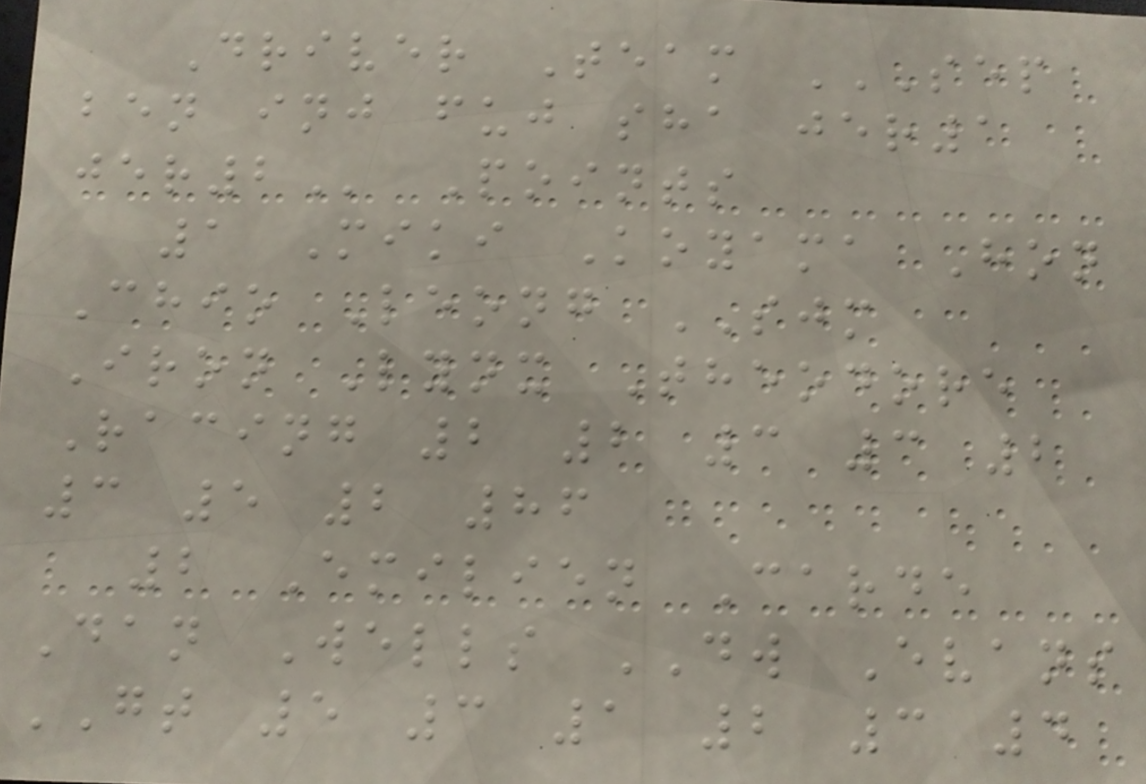Driver Team SEP
BEN INJ FUJ SHA JER1
JER2 Points
1 Miki Koyama Hon
Chio Leong SJM
Iron Lynx Theodore
Racing 2 2 3 3 2
3 5 2 86
2 Emilien Carde
Dan Wells DW Evans
GT 5 3 1 2 3 4
